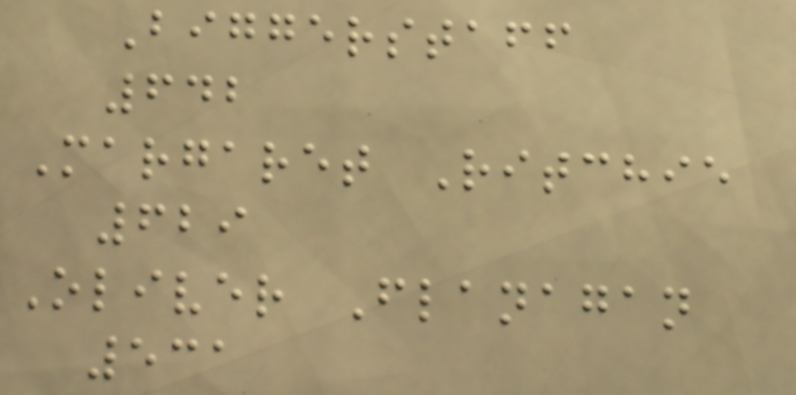Biggerstaff
642
Margaret Ritchie
629
Oliver Flanagan
531
